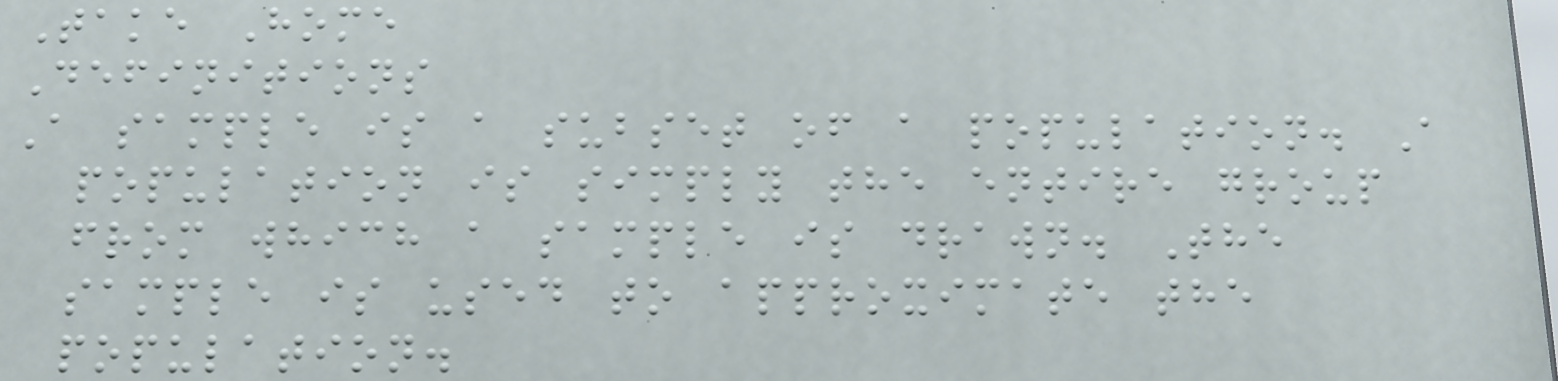Take Home
Definitions
A sample is a subset of a population. A
population is simply the entire group
from which a sample is drawn. The
sample is used to approximate the
population.
